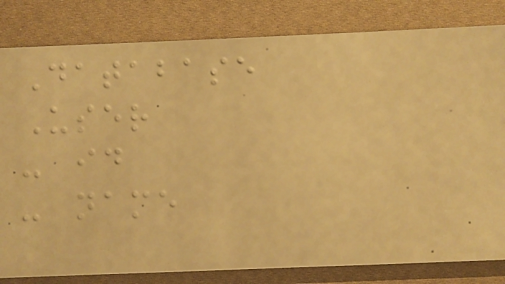Database
User
- id
- name
